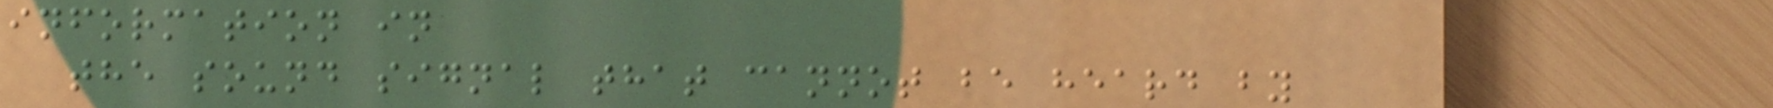information in
the sound signal that cannot be heard by
